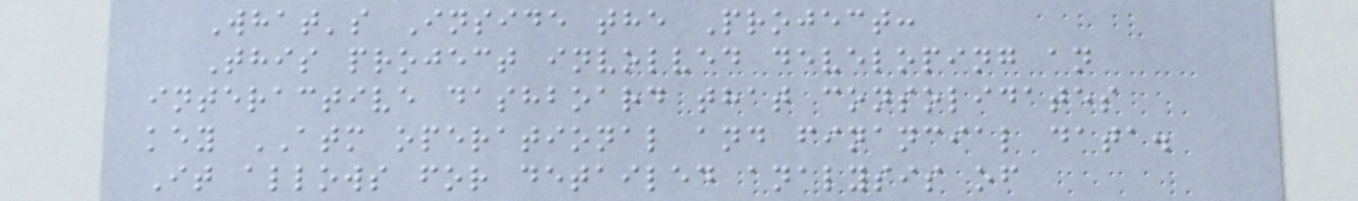What's Inside the Project:
This project involved developing an
interactive dashboard that consolidates
key ATM operational and financial data.
It allows for detailed analysis of
